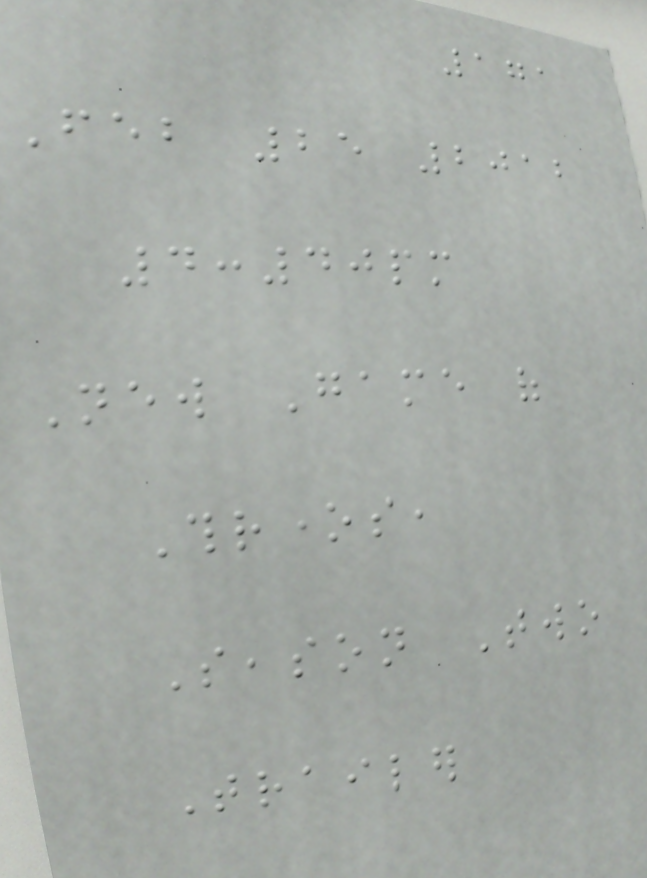171
Feb 25 2012
4:40pm
New Game of
Thrones,
Season Two
Trailer
